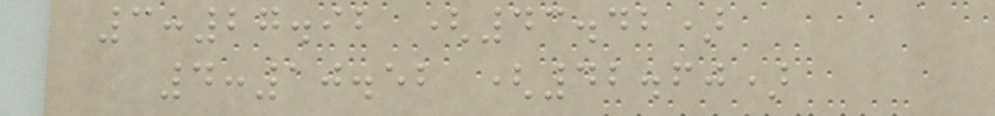3:27.92 (43.42)
4:10.52 (42.60)
